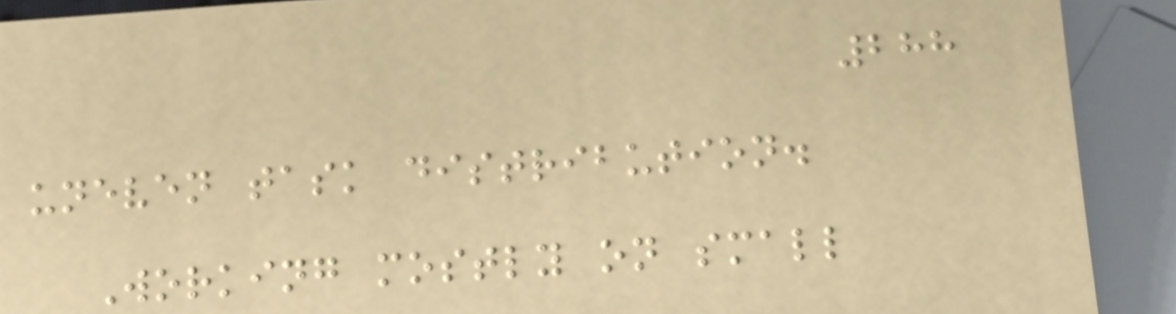288
uneven task distribution.
Working mostly on small
